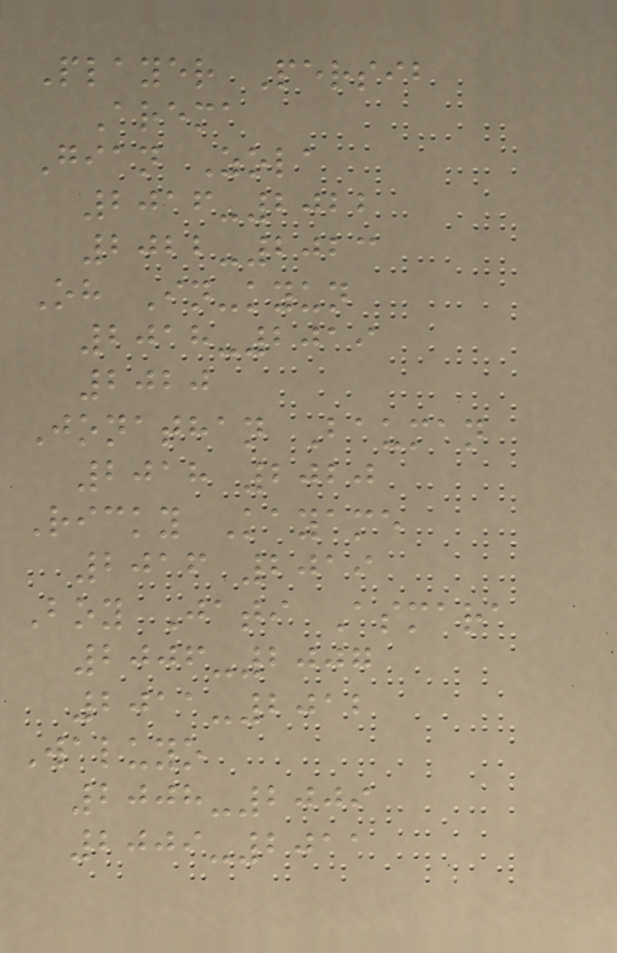Player Persib
Arema
Gian Zola
2016-2022
2022-2023
Oh In-kyun
2018-2019
2020
Jonathan Bauman
2018 2020
Ricky Kayame
2016 2019
Boy Jati Asmara
2006-2007
2011-2012
Waluyo
2008-2009
2009-2011
